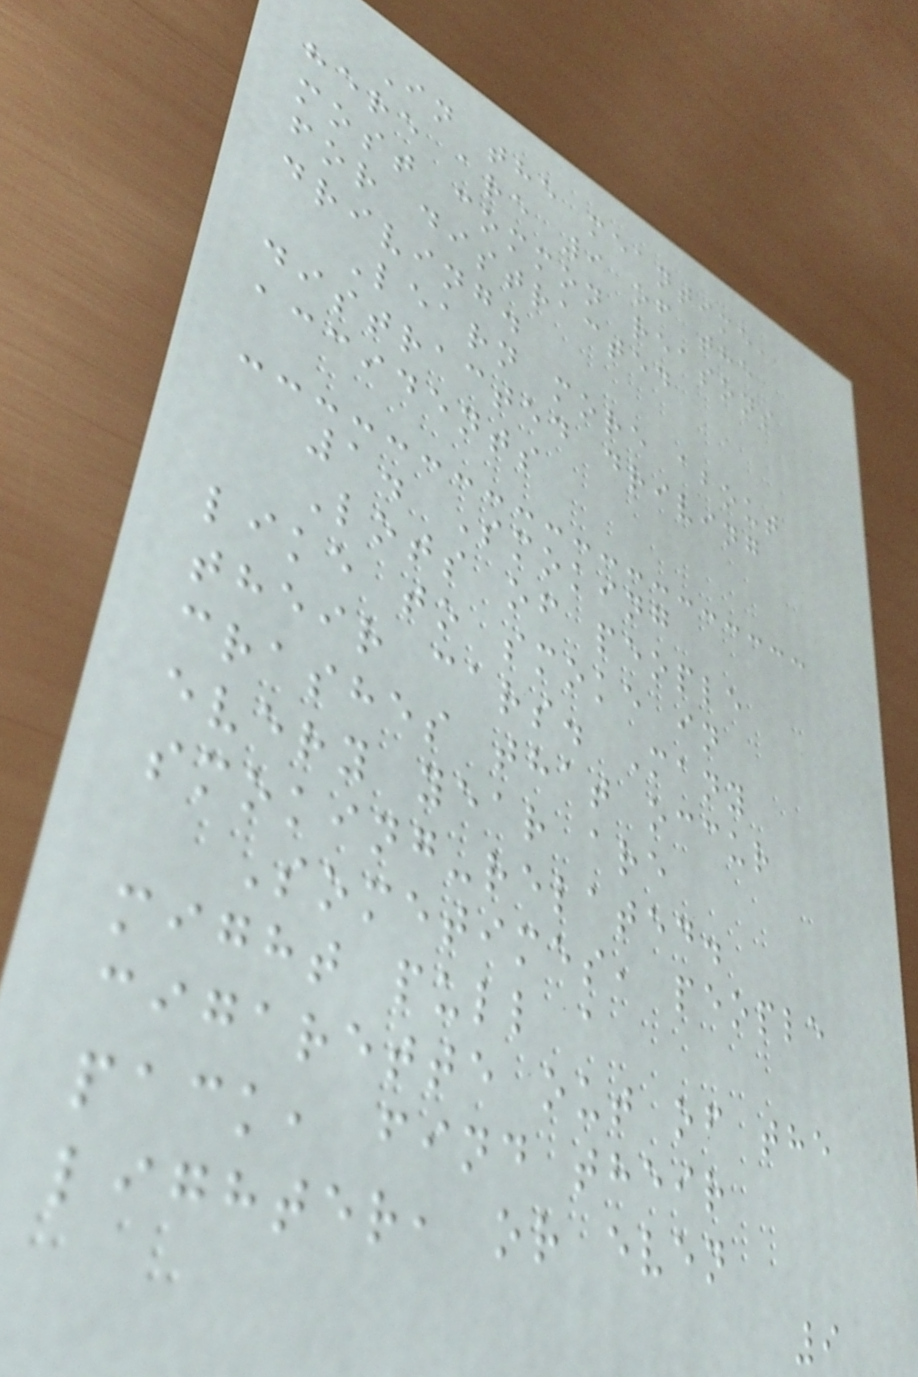In the meantime,
here are 9 of the
most common reasons
for distracted
driving.
Learn more about
distracted driving
accidents
1. Smoking
Lots of people
like to smoke in
their cars. Many
crashes that occur
every year are
smoking-related.
Sometimes, people
might pull a
cigarette out of the
pack, find their
lighter, or even
9
